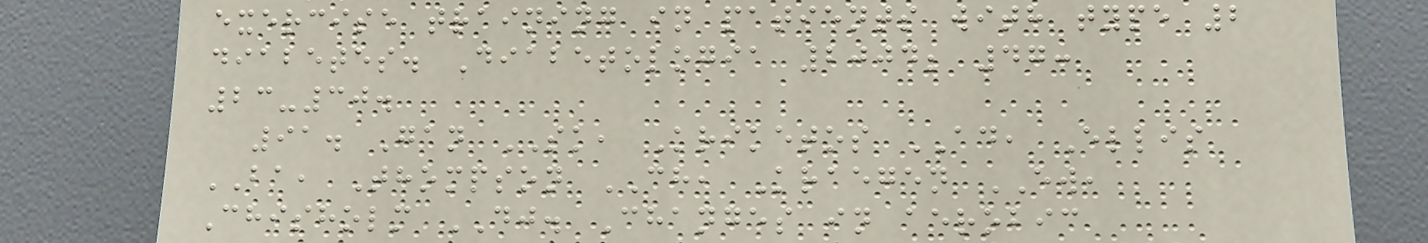exercise training in patients with type 2
diabetes. Diabetologia 2004; 47:
23-30.
91. Gan SK, Kriketos AD, Ellis
BA, Thompson CH, Kraegen EW,
Chisholm DJ. Changes in aerobic
